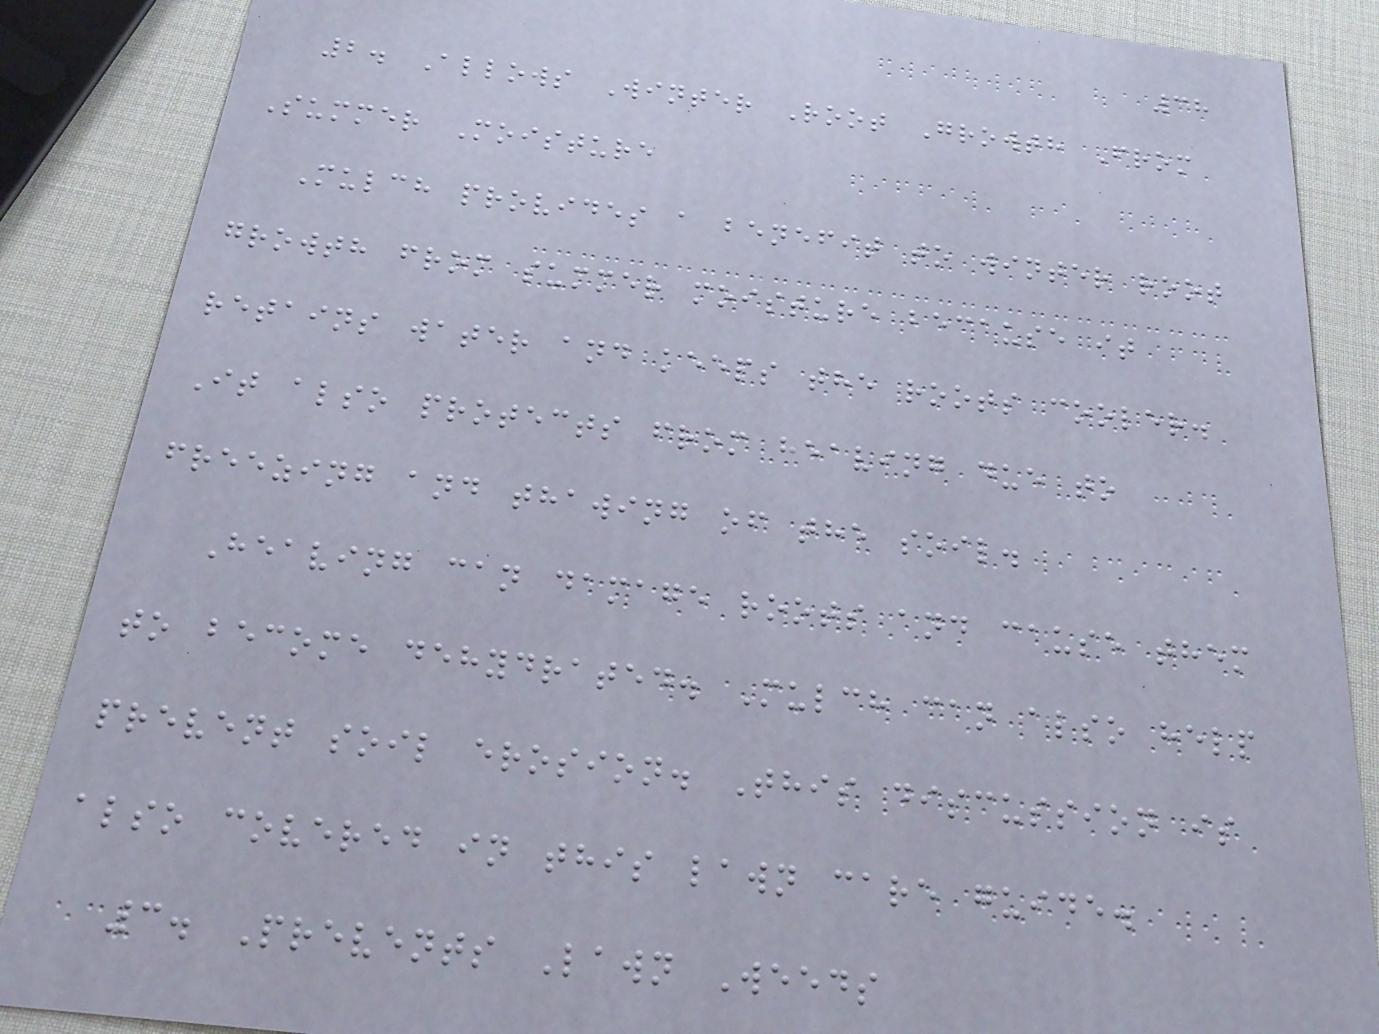38
2. Allows Winter Root Growth From
Summer Moisture
Mulch provides a benefit to winter root
growth from summer moisture because it
retains water and keeps the roots cooler.
It also protects from heaving due to
freezing and thawing of the soil.
Heaving can damage roots and cause them
to become dehydrated. Mulch can also help
prevent soil erosion. This discussion is
also covered in this lawn care guide.
3. Prevents Lawn Weeds
